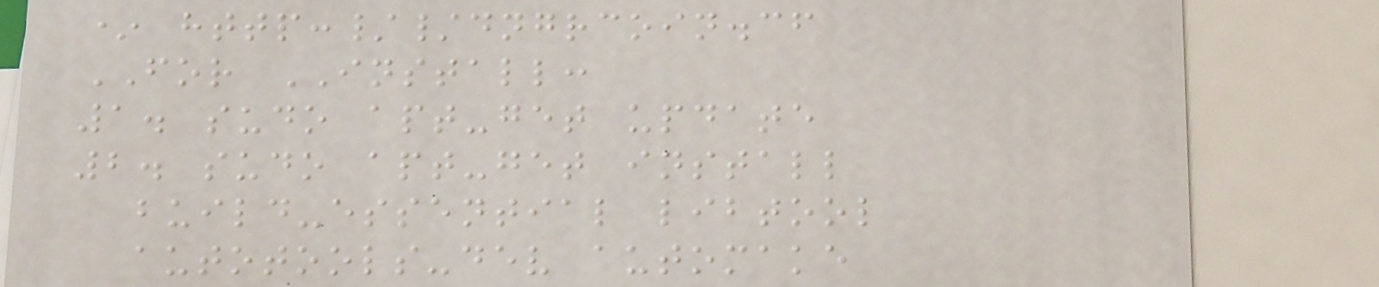* http://dngrcoin.cf
FOR INSTALL:
1. sudo apt-get update
2. sudo apt-get install
build-essential libtool
autotools-dev automake
